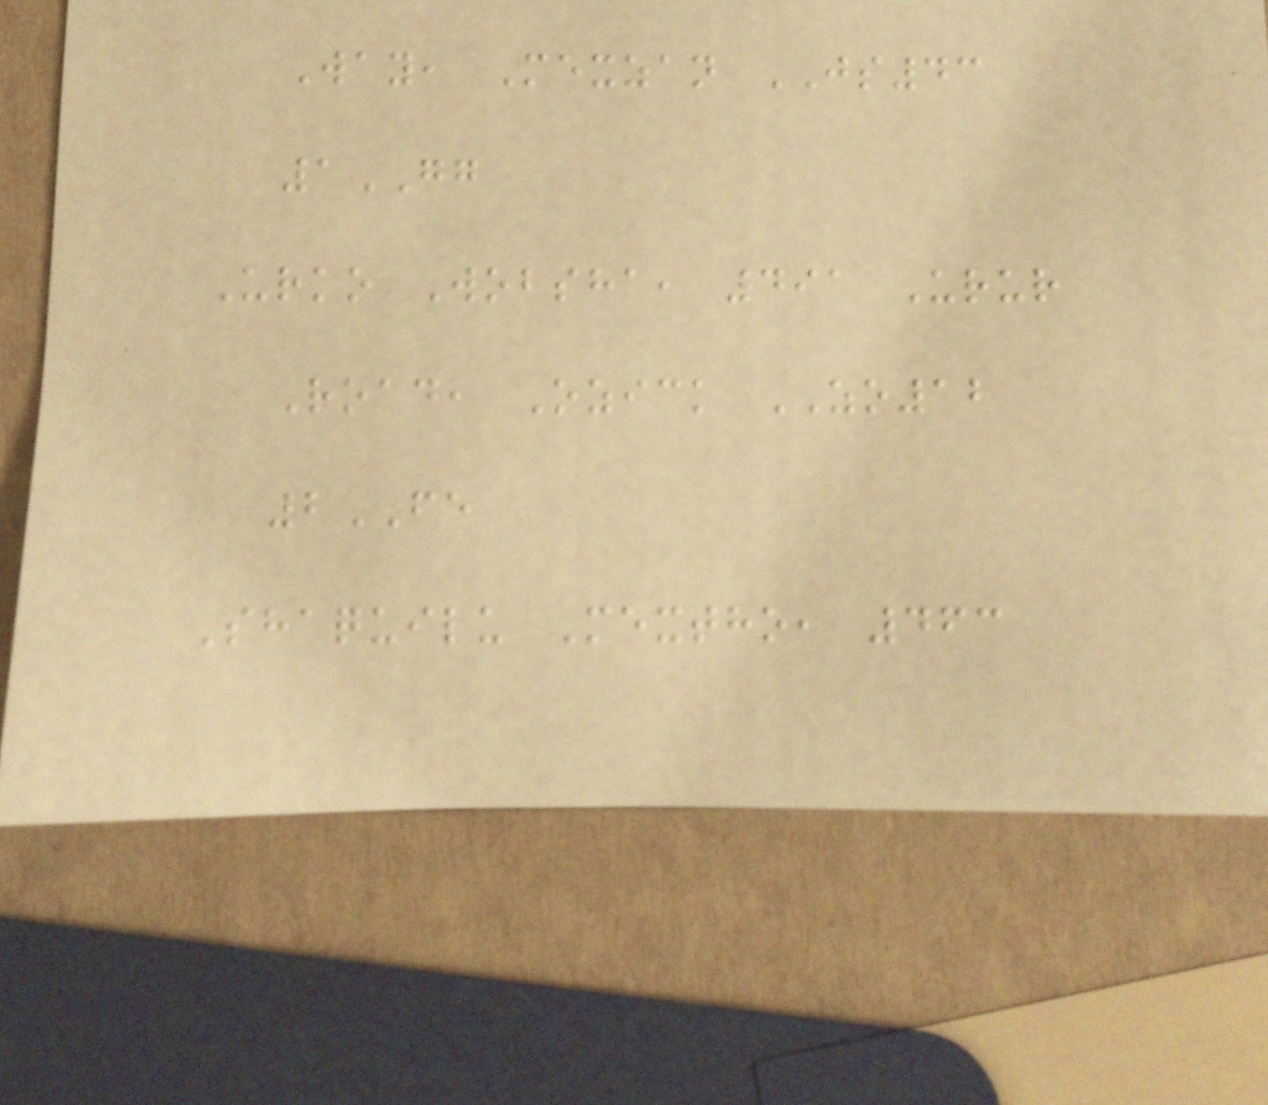Way, Mexzan JS43
1GG
Urko Wobsha, 491 Urur
Road, Ozick ZO12
2FE
Shaquilu Mextho, 463
